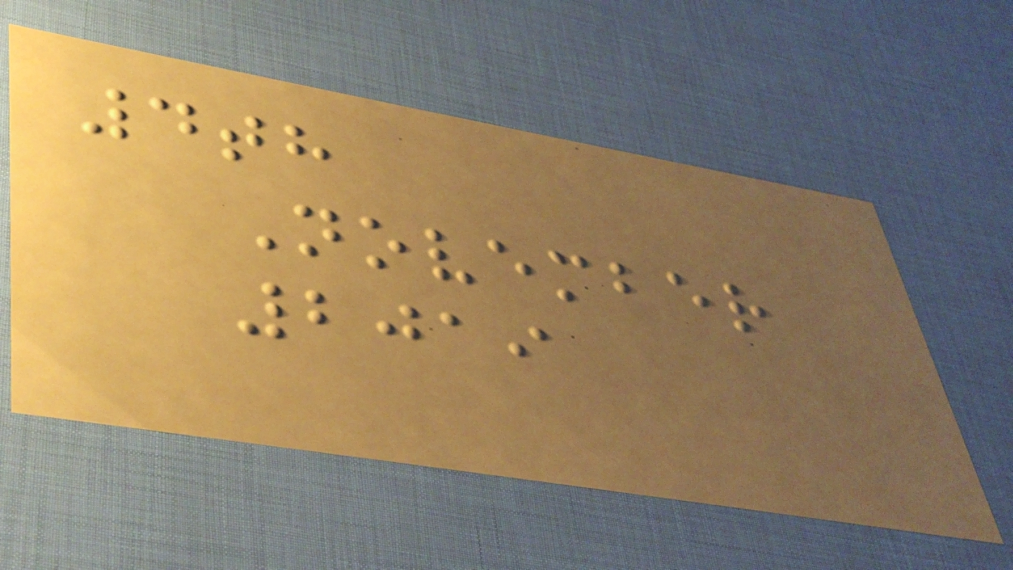4th
November
2019
